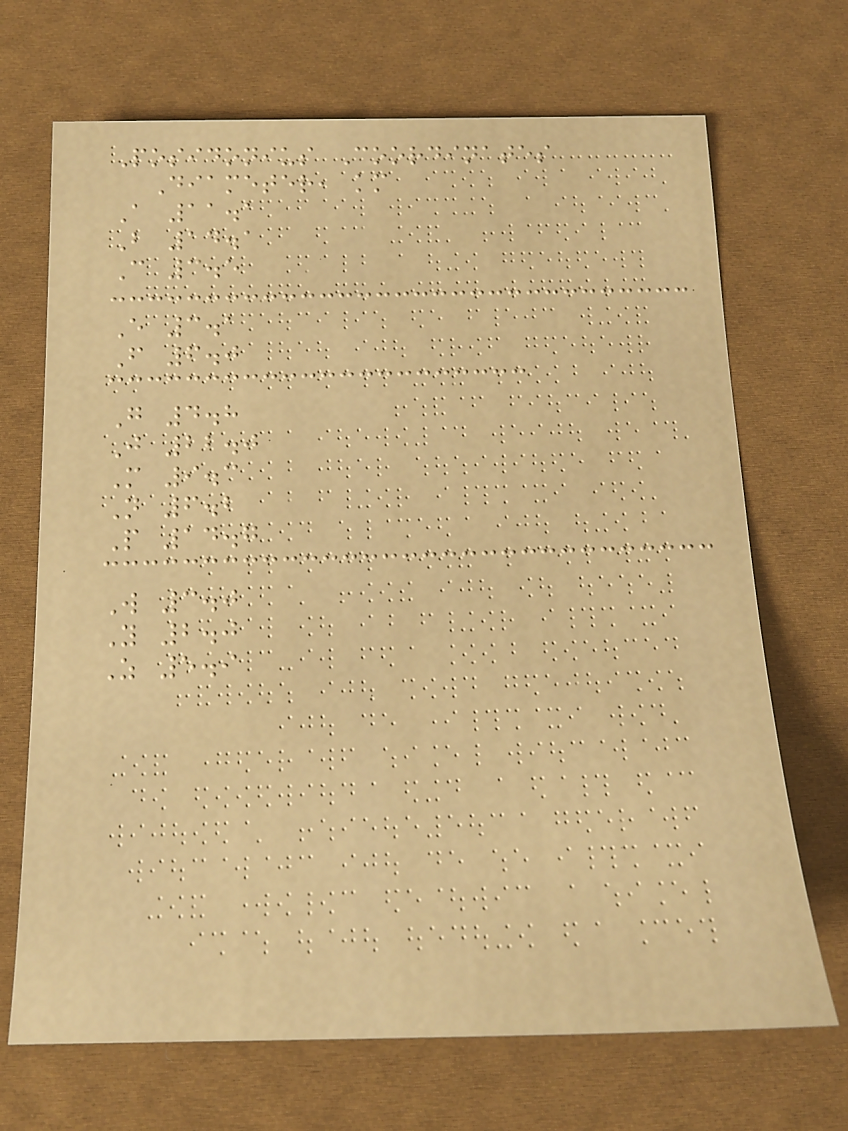Posidonius Coordinates
Diameter, km
A 11.1
B 14.1
C 3.5
E 3.1
F 6.0
G 4.8
J 22.0
M 9.3
N 6.2
P 14.7
W 3.0
Y 2.0
Z 5.9
